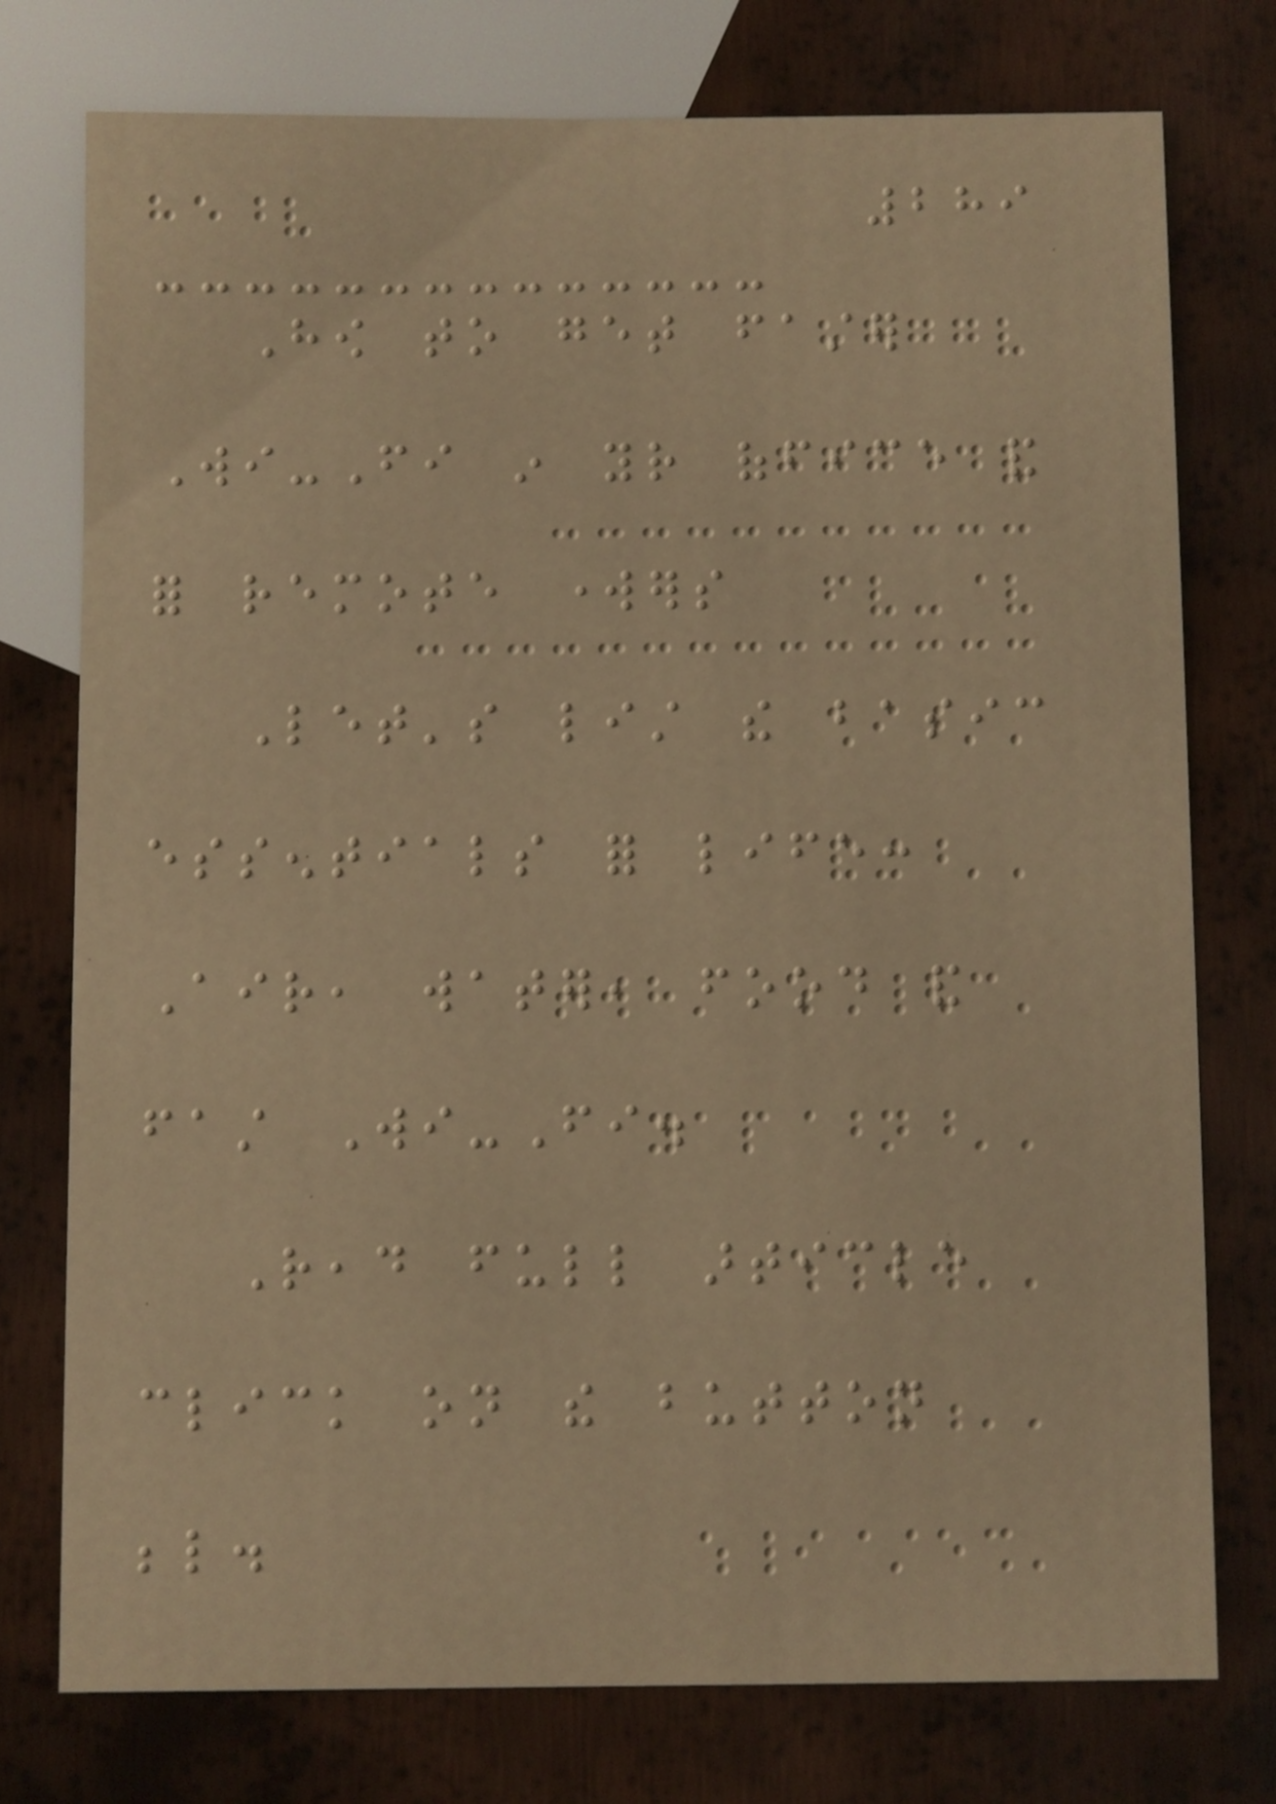289
How to get faster
Wi-Fi in your office and
for remote workers
Let's list the basic
essentials for life:
Air, water, food and
fast Wi-Fi.
Read full article
click on the button
below.
